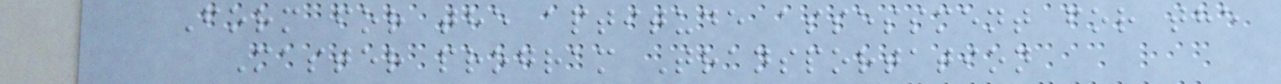Form for the aptitude assessment for the
Master program Transportation
